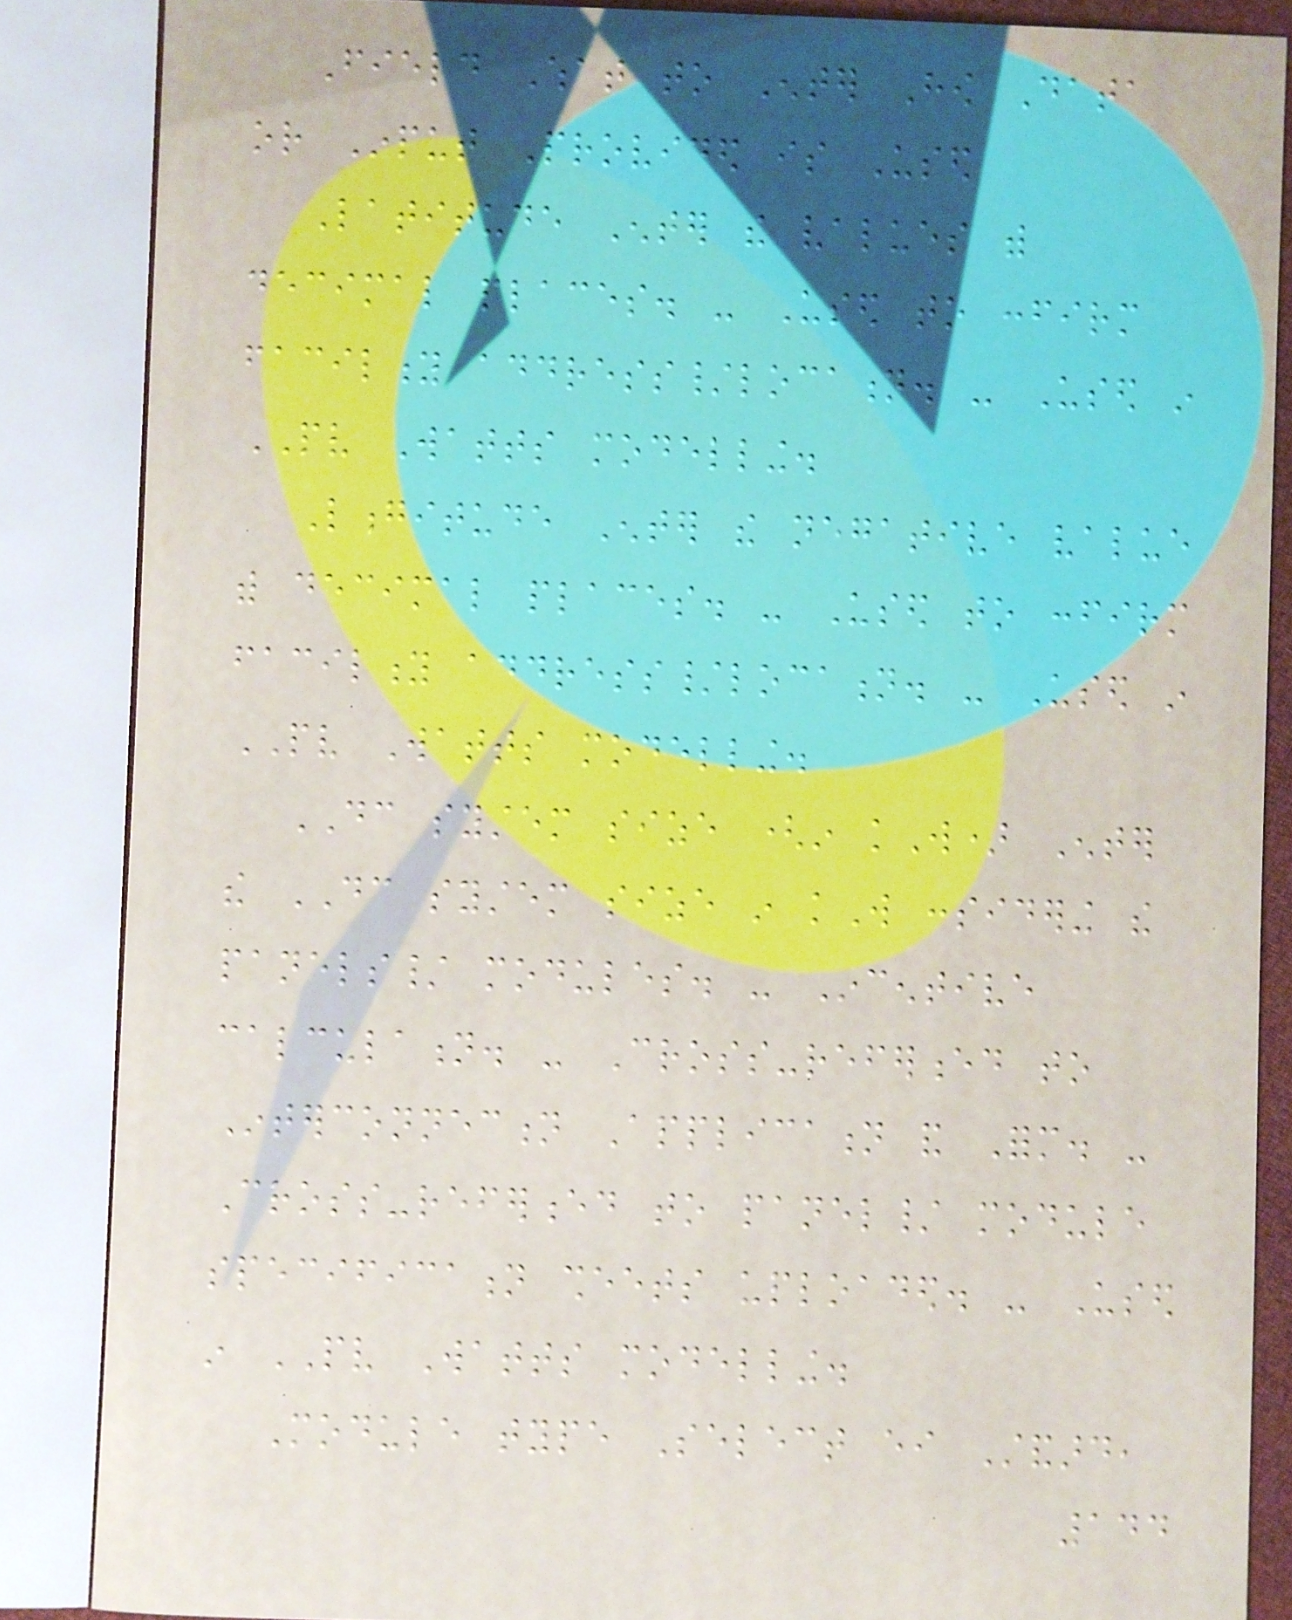Field What to Enter How Data
or Input Provided is Used
Latitude Enter the values with
decimal places. - Used to confirm
facility address/location. - Used in
PV Watts modelling.
Longitude Enter the negative value
with decimal places. - Used to confirm
facility address/location. - Used in
PV Watts modelling.
DC system size (in kW) Enter
the DC system size in kW considering the
panels/ modules. - Incentive
calculation. - Cross-referenced to
Interconnection Application and Form. -
Cross-referenced to panel/ module
specification sheets uploaded. - Used
in PV Watts modelling.
Module type Select either Standard,
144
